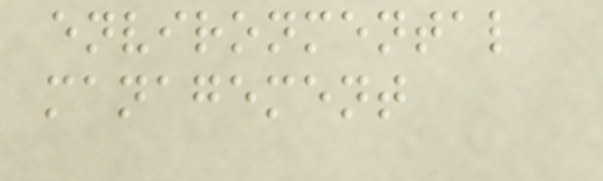environmental
management
